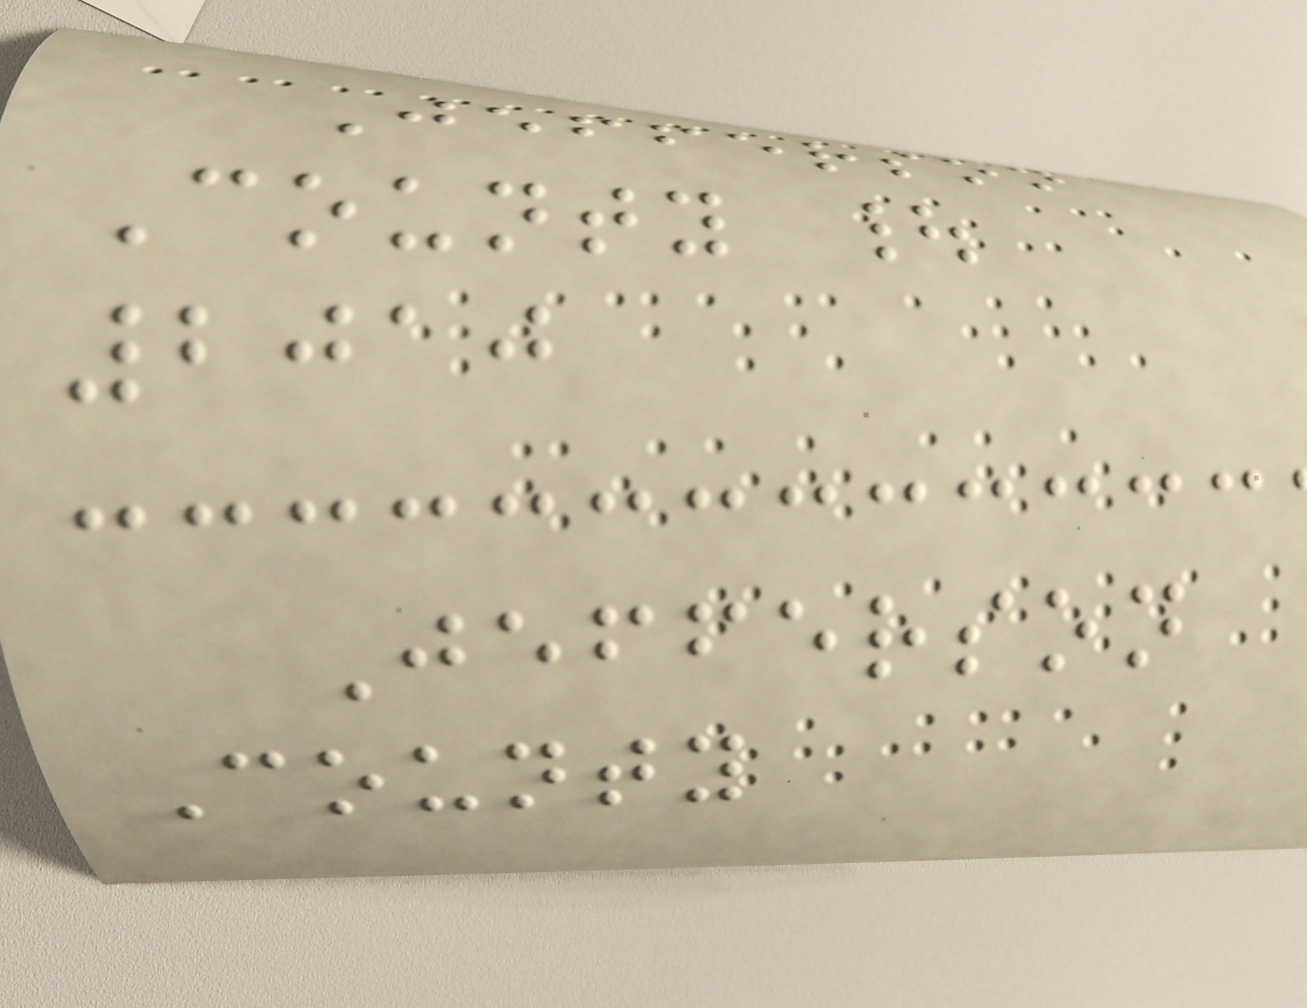Jefferson
County |
2010
Jefferson
County
